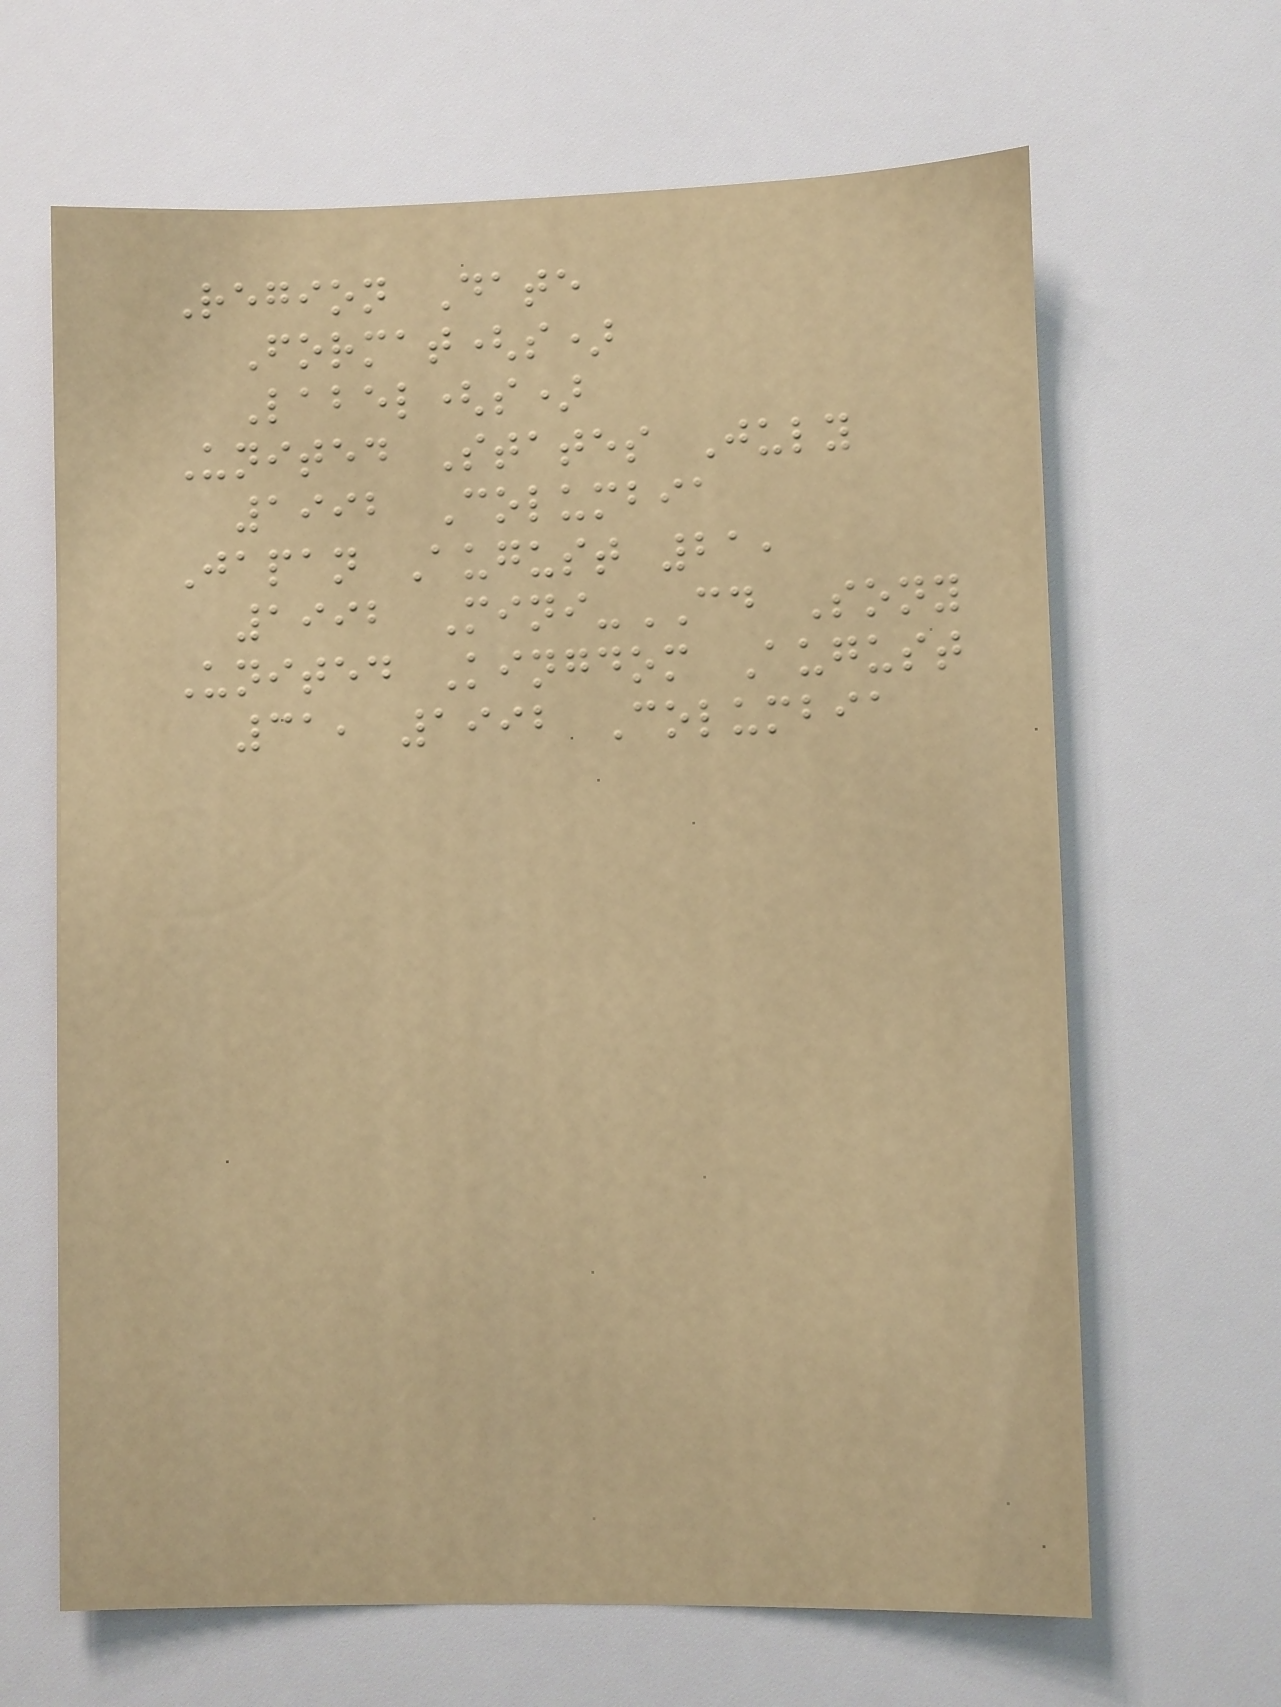Region Date
Format(s)
Label(s)
United States July
1992 Columbia
Japan August 21,
1992 Mini-CD Sony
United Kingdom August
31, 1992 Columbia
